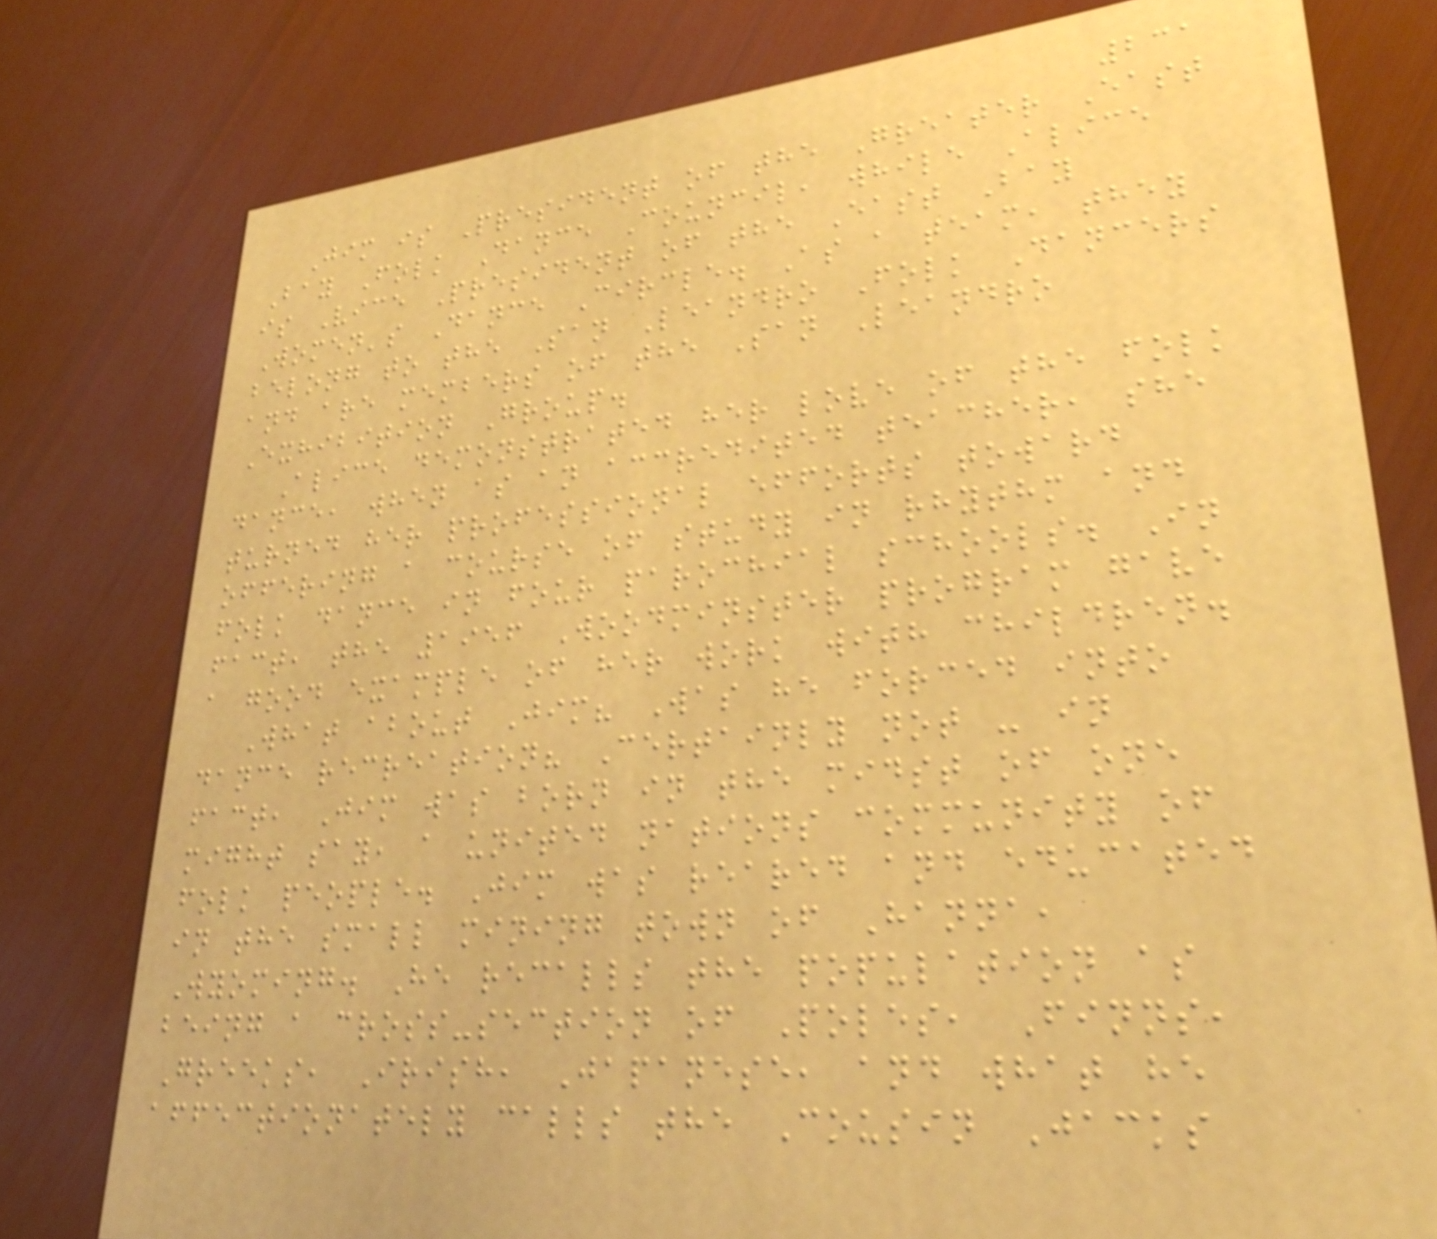231
Jim is President of the Greater East
Bay Folk Dance Council, while Alice
is Vice President of the East Bay
Women's Dance Circle. As a team, they
belong to the San Leandro Folk Dancers
and are members of the San Leandro
Exhibition Group.
Alice demonstrated her love of the folk
dance, when as an accredited teacher, she
turned her professional efforts toward
offering a course of study in rhythm and
folk dance in four parochial schools. In
fact, the 1956 Woodminster program gave
a good example of her work with children.
What about Jim? Was he forced into
dance recreation? Certainly not - in
fact, Jim was born in the midst of one
might say, a united nations community of
folk people. Jim was reared and educated
in the small mining town of Hanna,
Wyoming. He recalls the population as
being a cross-section of Poles, Finns,
Greeks, Irish, Japanese, and what he
affectionately calls the Cousin Jacks
